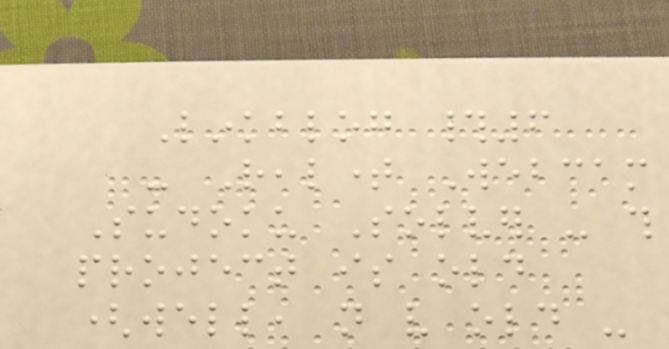Linkblog #6
- Realtime Webcam
Sudoku Solver - this
project is old
(well, not very old -
